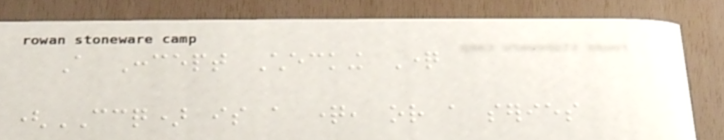A Concept Checking Question
(CCQ) is a question, or a series
